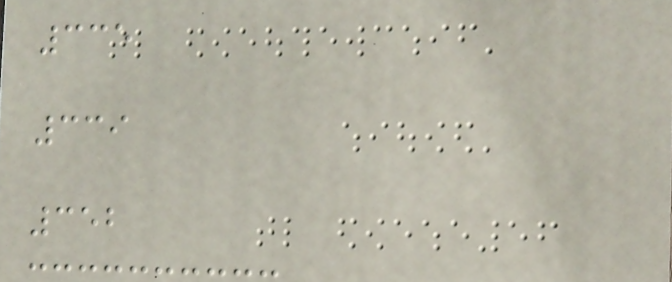335
339
352
